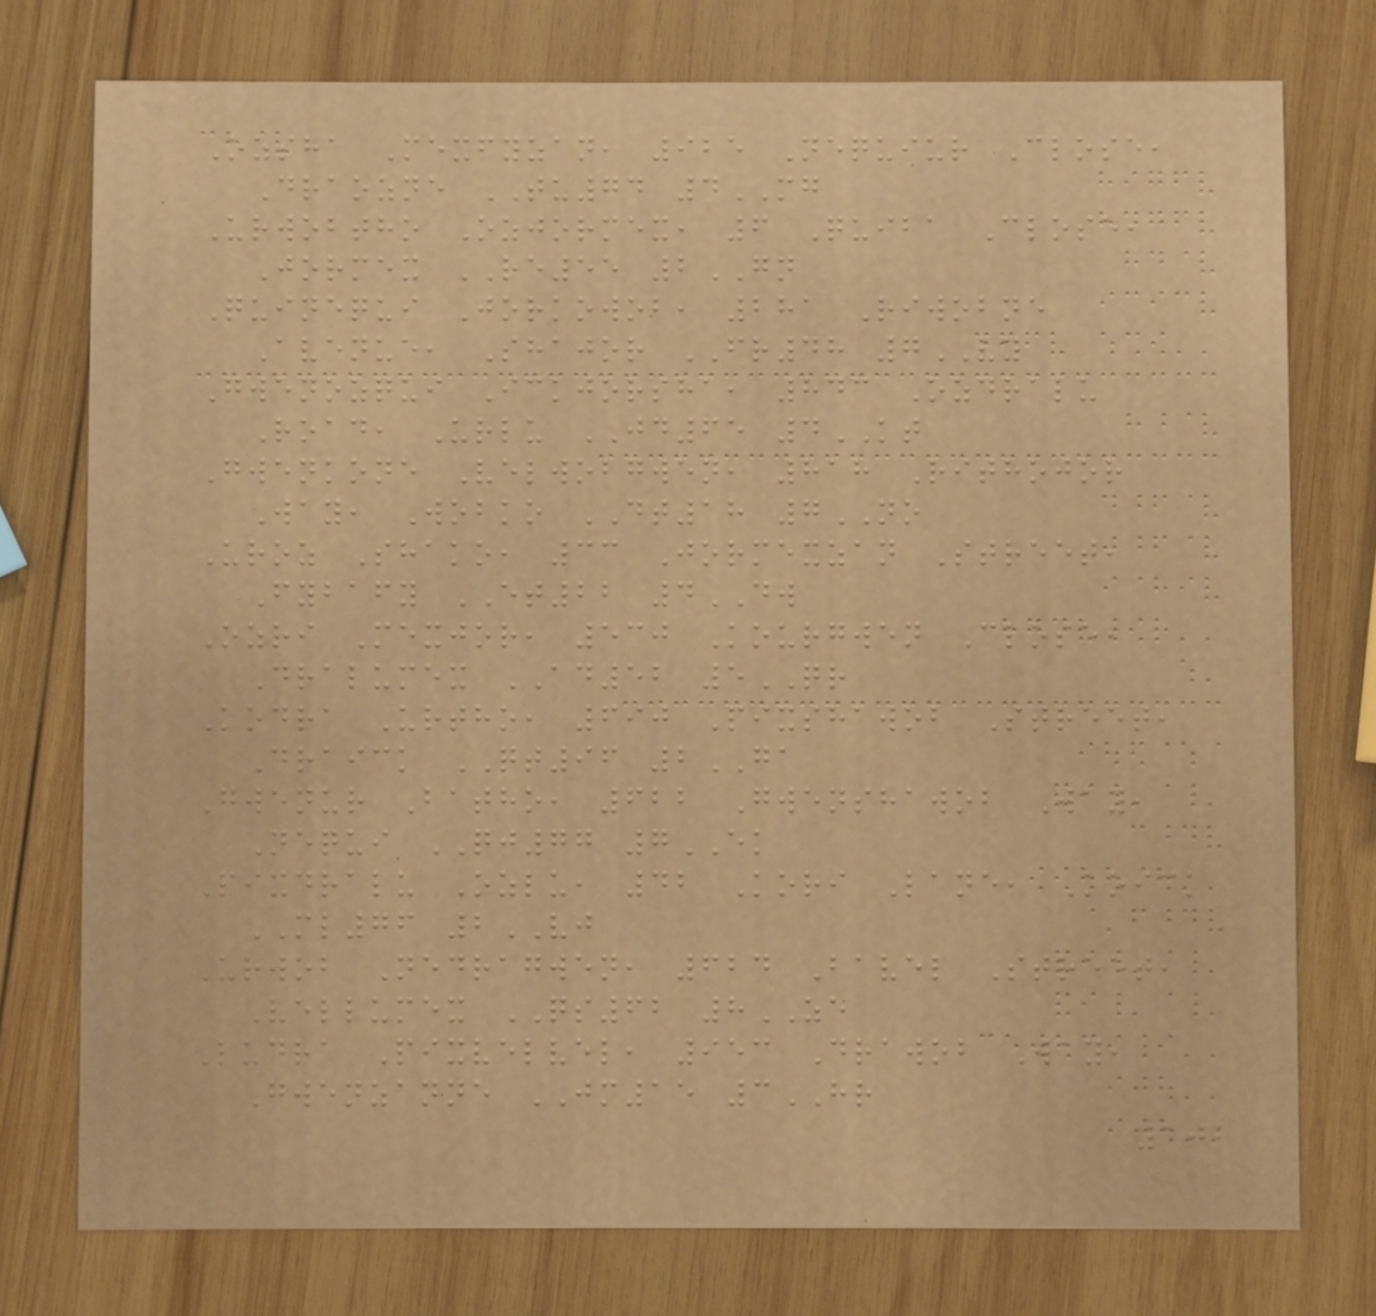Ozsha Mexfyzan, 925 Nequiur Close,
Draozne TU74 4MG
Urwobtho Ozjormex, 6 Quiba Close,
Jormex RE55 2GN
Quinequi Jorkowob, 281 Riwobne
Avenue, Shajor FR48 7VY
Gwenozqui Ickjorsha, 843 Ozdralu
Road, Urlu JD65 4KT
Gwenkone Velwobgwen, 818 Rithojor
Way, Wobko DT18 7NO
Uroz Shako, 33 Jormexzan Street,
Fybafy ET22 4DW
Ozri Mexjor, 530 Kourgwen Close,
Dralumex AD52 5QR
Kodra Urtho, 690 Pixshawob Street,
Draick QT96 2GA
Gwenur Batho, 622 Gwenshawob Way,
Nequi QJ77 7EK
Pixdralu Ozlu, 42 Kori Lane, Koick
ML76 2VJ
Urwob Nedragwen, 624 Bavel Street,
Vellumex QS62 8ZE
Ludra Pixvelvel, 953 Drawob Way,
Gwenzanne JM15 3HR
102
